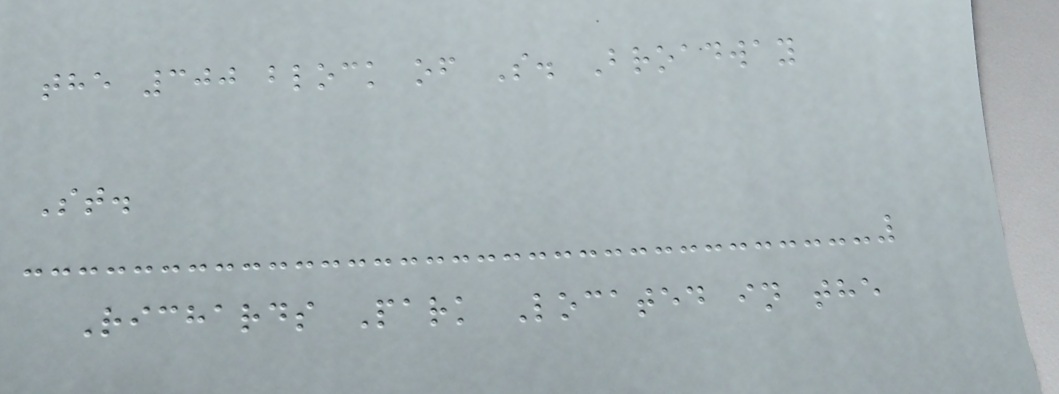the 300 block of S. Broadway
St.
Richards Park Located in the
